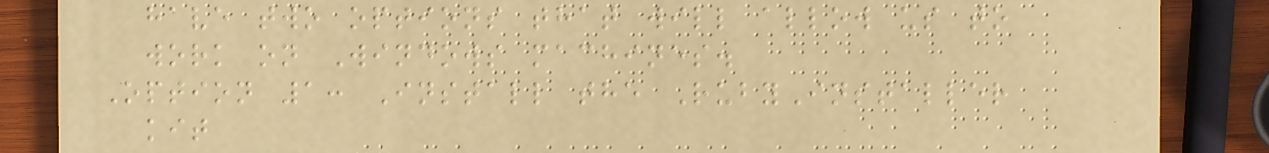have two options that will allow us to
work on Windows machines.
Option 1: Install the RubyInstaller
kit
